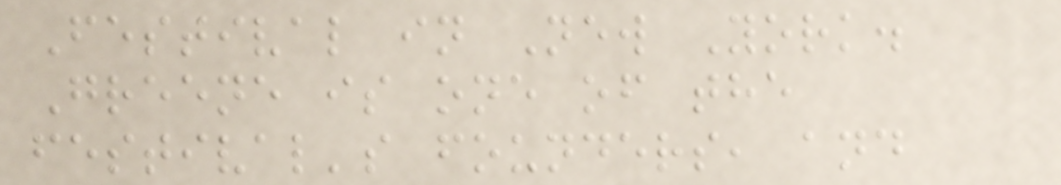Festival in New York.
Greene is one of the
festival's founders, and
